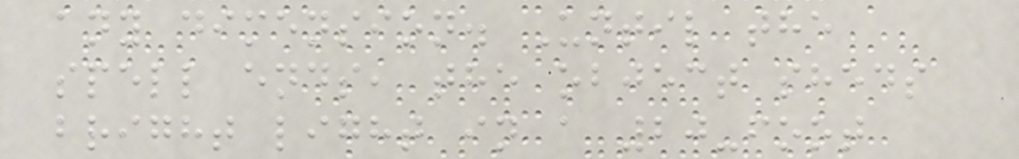any dimension. Until the
spell ends, the object sheds
bright light in a 20-foot
